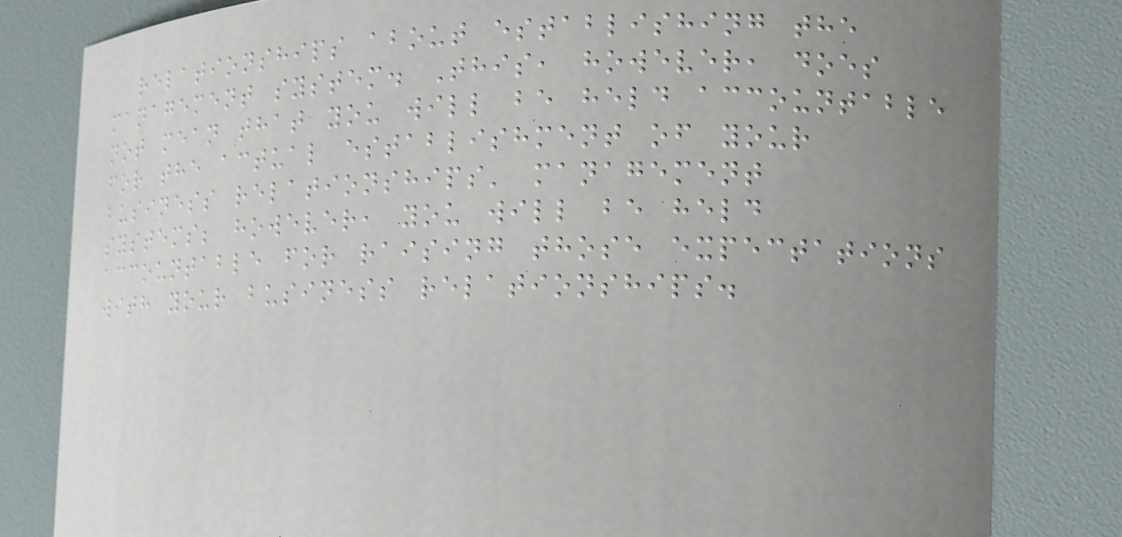relationships about establishing the
management system. This, however, does
not mean that you will be held accountable
for the actual establishment of your
business relationships' management
systems; however, you will be held
accountable for raising those expectations
with your business relationships.
